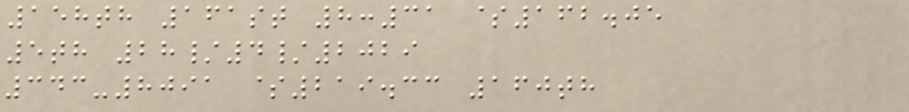158th 161st 8:31 $162.05
5th 28/4/2029
343-8091 $219.33 160th
